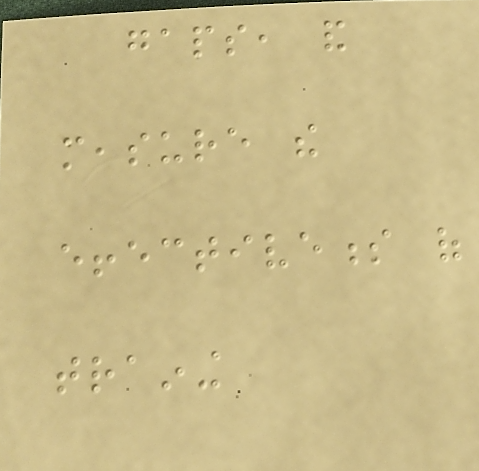gaps, and
measure the
effectiveness of
training
